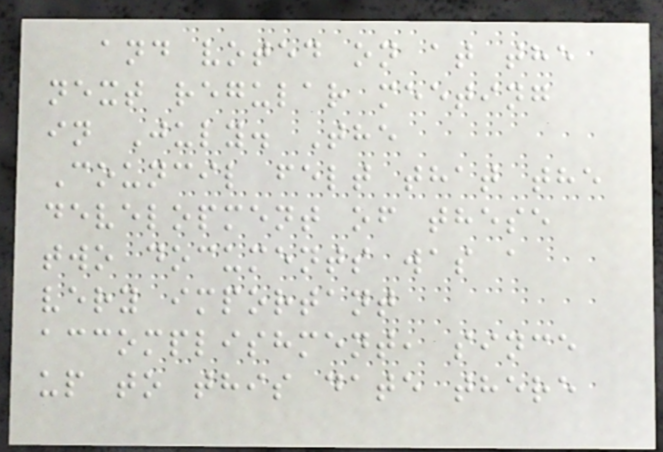and voted on at the
next regular meeting
in July. The
Council felt that the
development of these
two documents was a
very important
accomplishment, since
up to this date there
